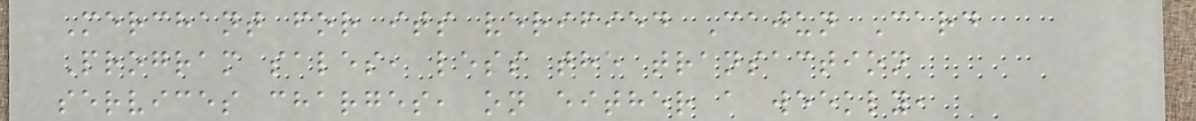Merchant for its verified Cajun Card
Program sales, less the transaction
services charges, on either a weekly,
